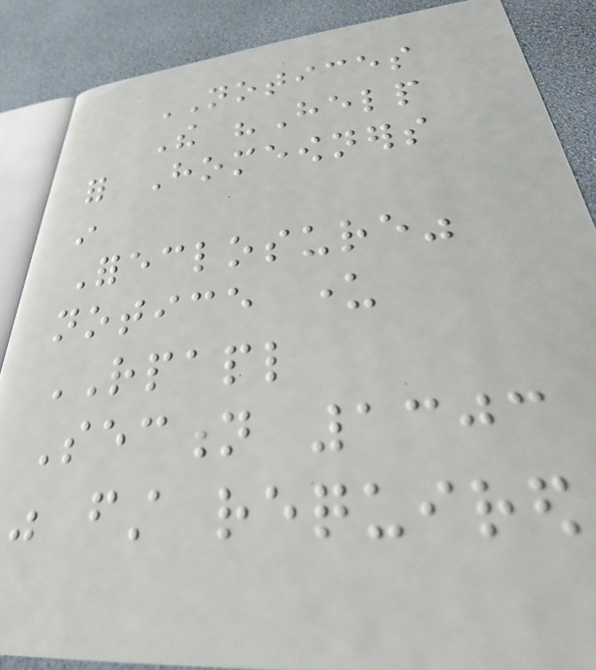NOTICES
The "Help
for Homeowners
in
Foreclosure"
notice under
RPAPL
Section 1303
was first required
